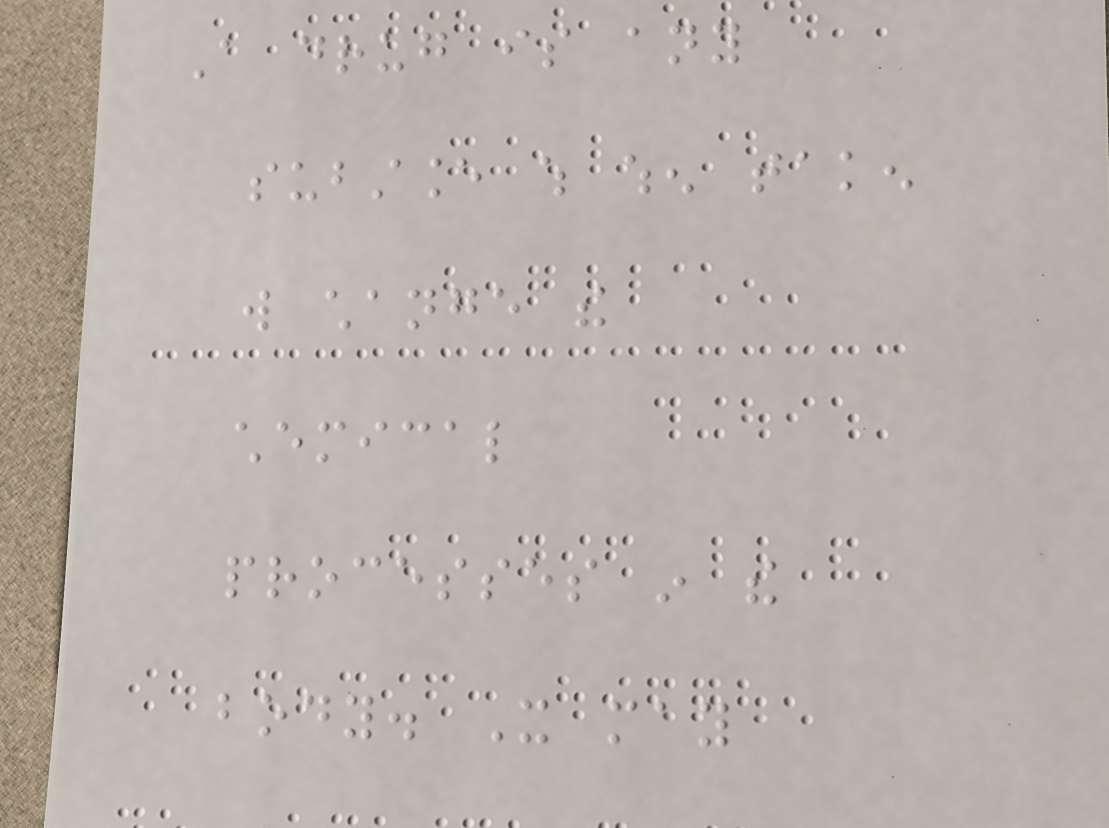A drug is any
substance which when taken
will change the
chemical
processes in the
body. It may
